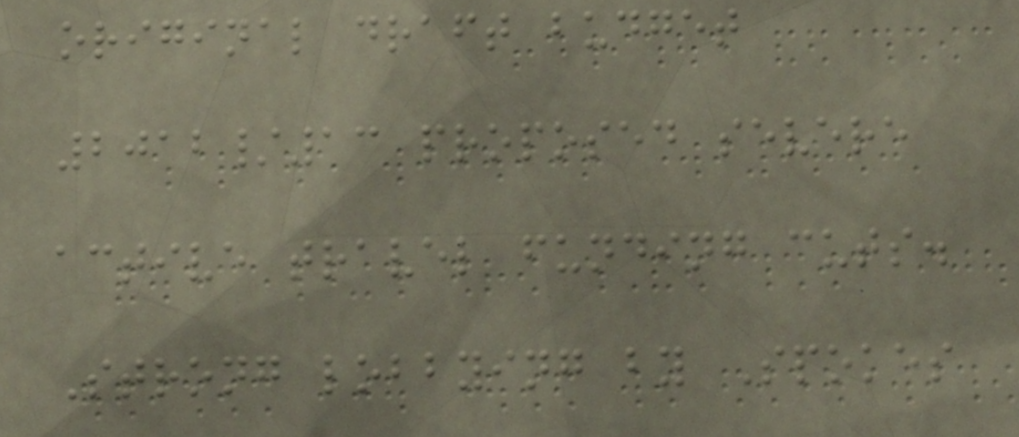original draft budget
2012/13 proposed severe
active travel funding cuts.
Strong lobbying by Spokes
